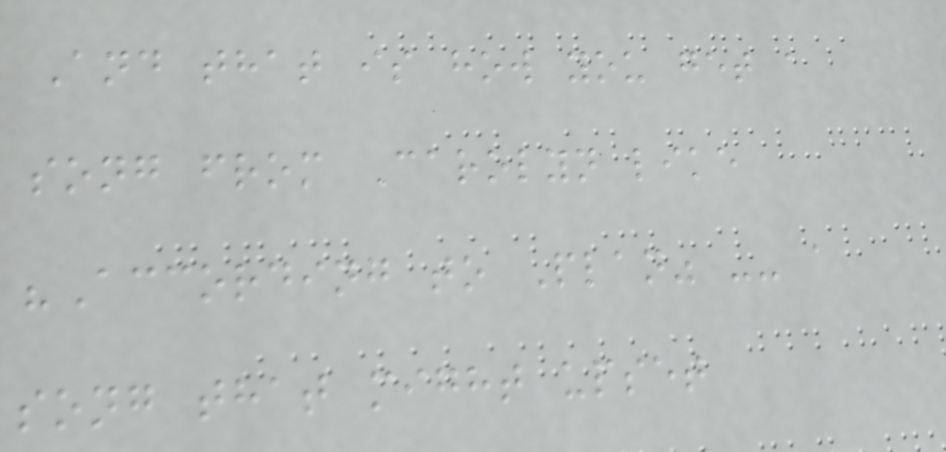And that is how you get a
song from Carolyn like
"According to Plan" -- a
song that might upset
